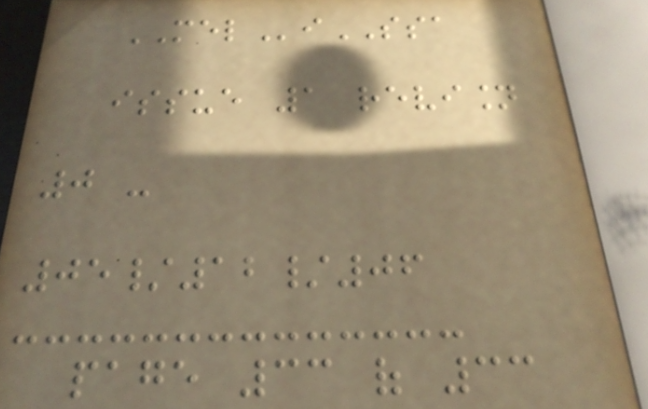MELiSSA
issue 1 revision
0 -
05/12/06
page 33 of 33
